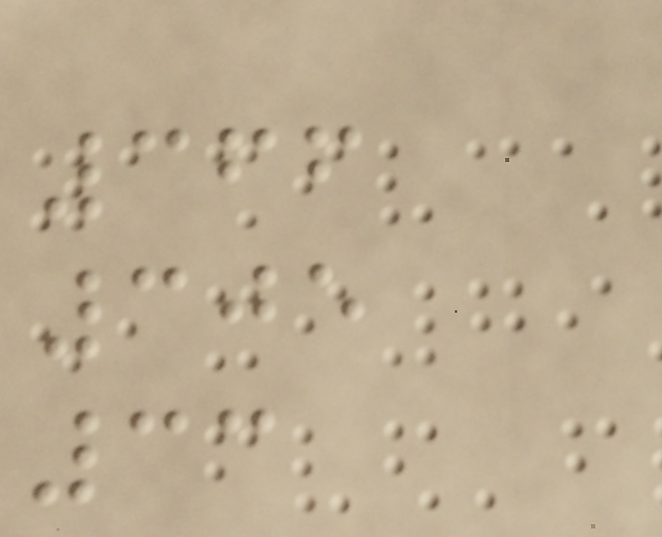366
305
33
